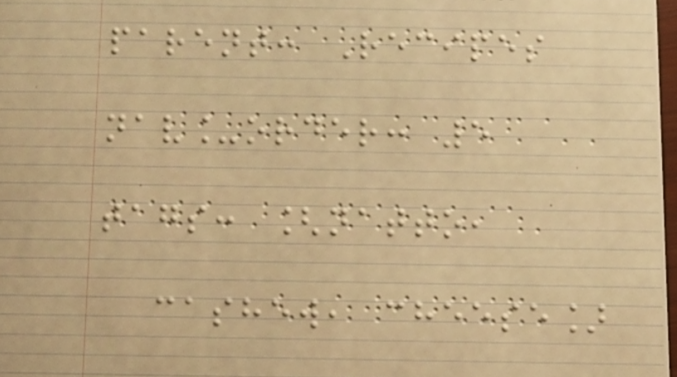parent: Recipes
nav_order: 5
tags: [natto,
cashew, cheese]
